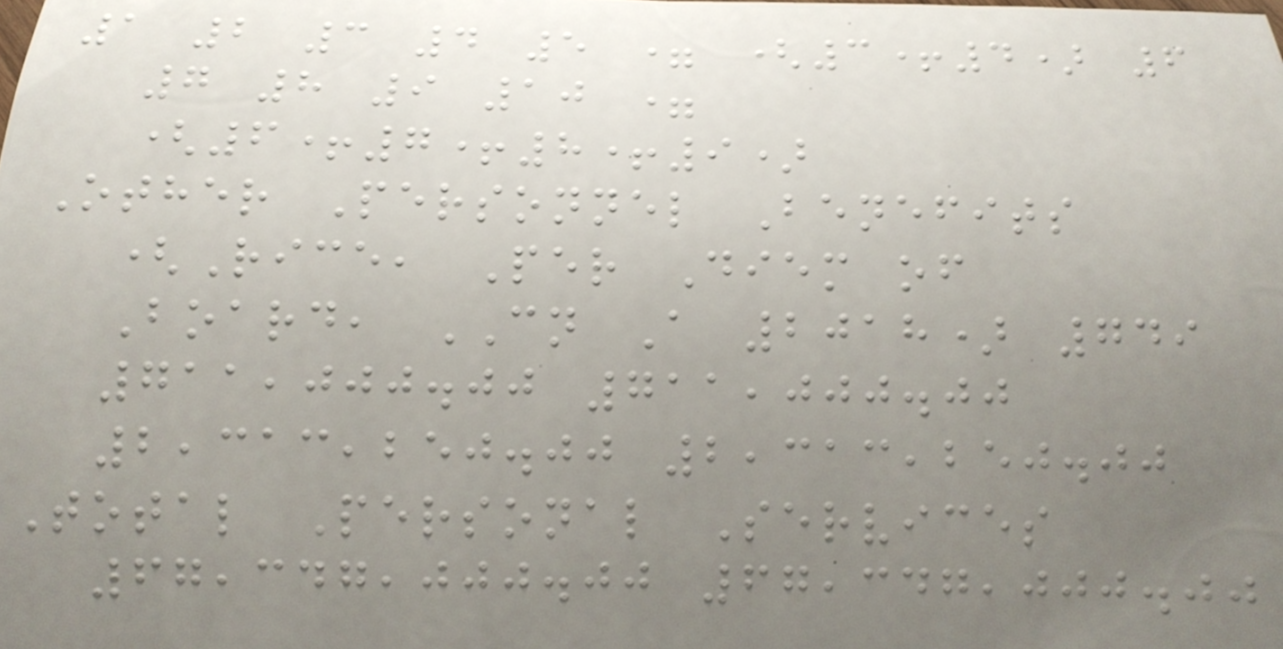1 2 3 4 5 = (3+4) 6
7 8 9 10 =
(6+7+8+9)
Other Personnel Benefits
(Rice, Per Diem of
Board, CN A 2018) 749
711,000.00 711,000.00
2,313,250.00 2,313,250.00
Total Personal Services
67,347,000.00 67,347,000.00
